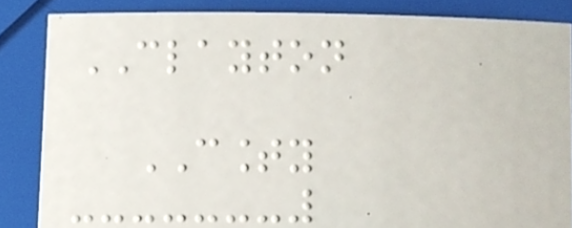CLAYTON
COUNTY
